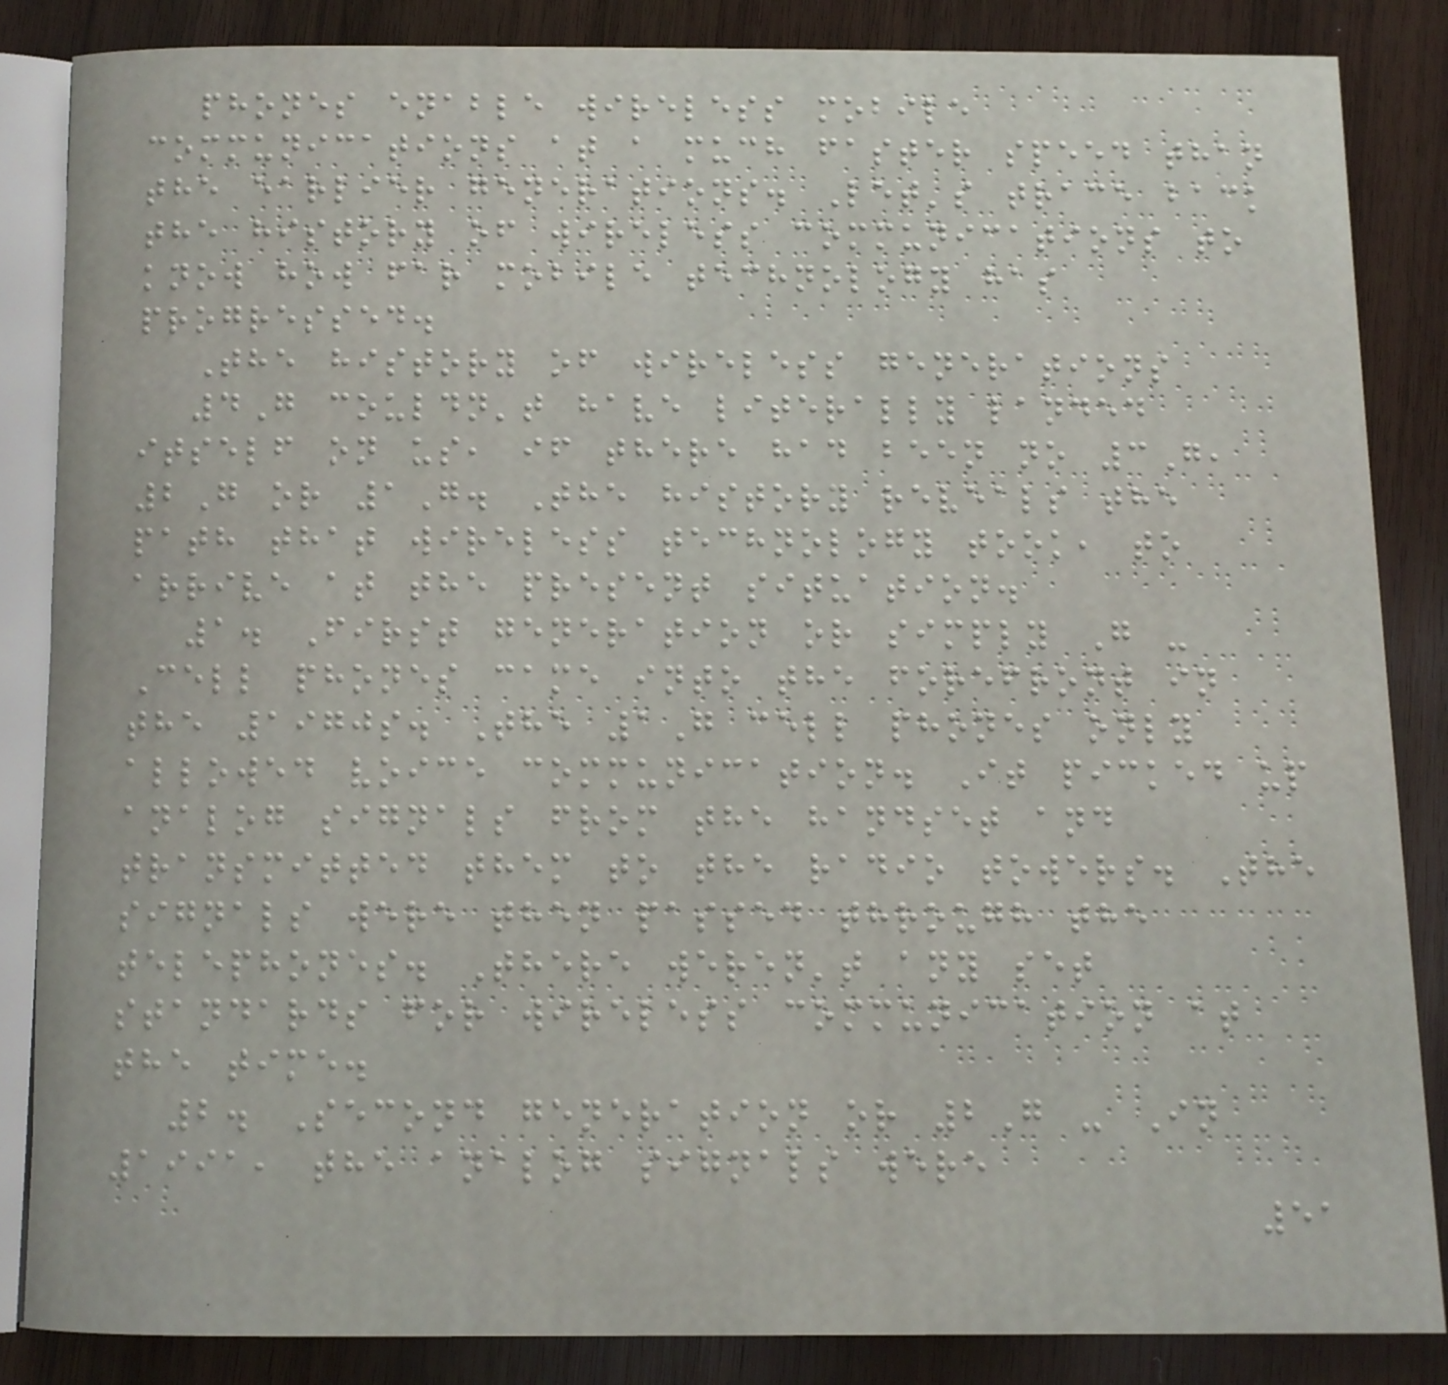phones enable wireless mobile
communications at a much faster speed than
the earlier generations. Let's trace back
the history of wireless communications to
know how far mobile technology has
progressed.
The history of wireless generations
4G couldn't have literally landed
itself on us, if there had been no 3G,
2G or 1G. The history reveals the
path that wireless technology took, to
arrive at the present situation.
1. First generation or simply G -
Cell phones came into the forefront in
the 1970s. The 1G cell phones only
allowed voice communication. It picked up
analog signals from the handset and
transmitted them to the radio towers. The
signals were then passed through the
telephones. There weren't any set
standards for wireless communication at
the time.
2. Second generation or 2G - In
1991, the analog signals were
51
